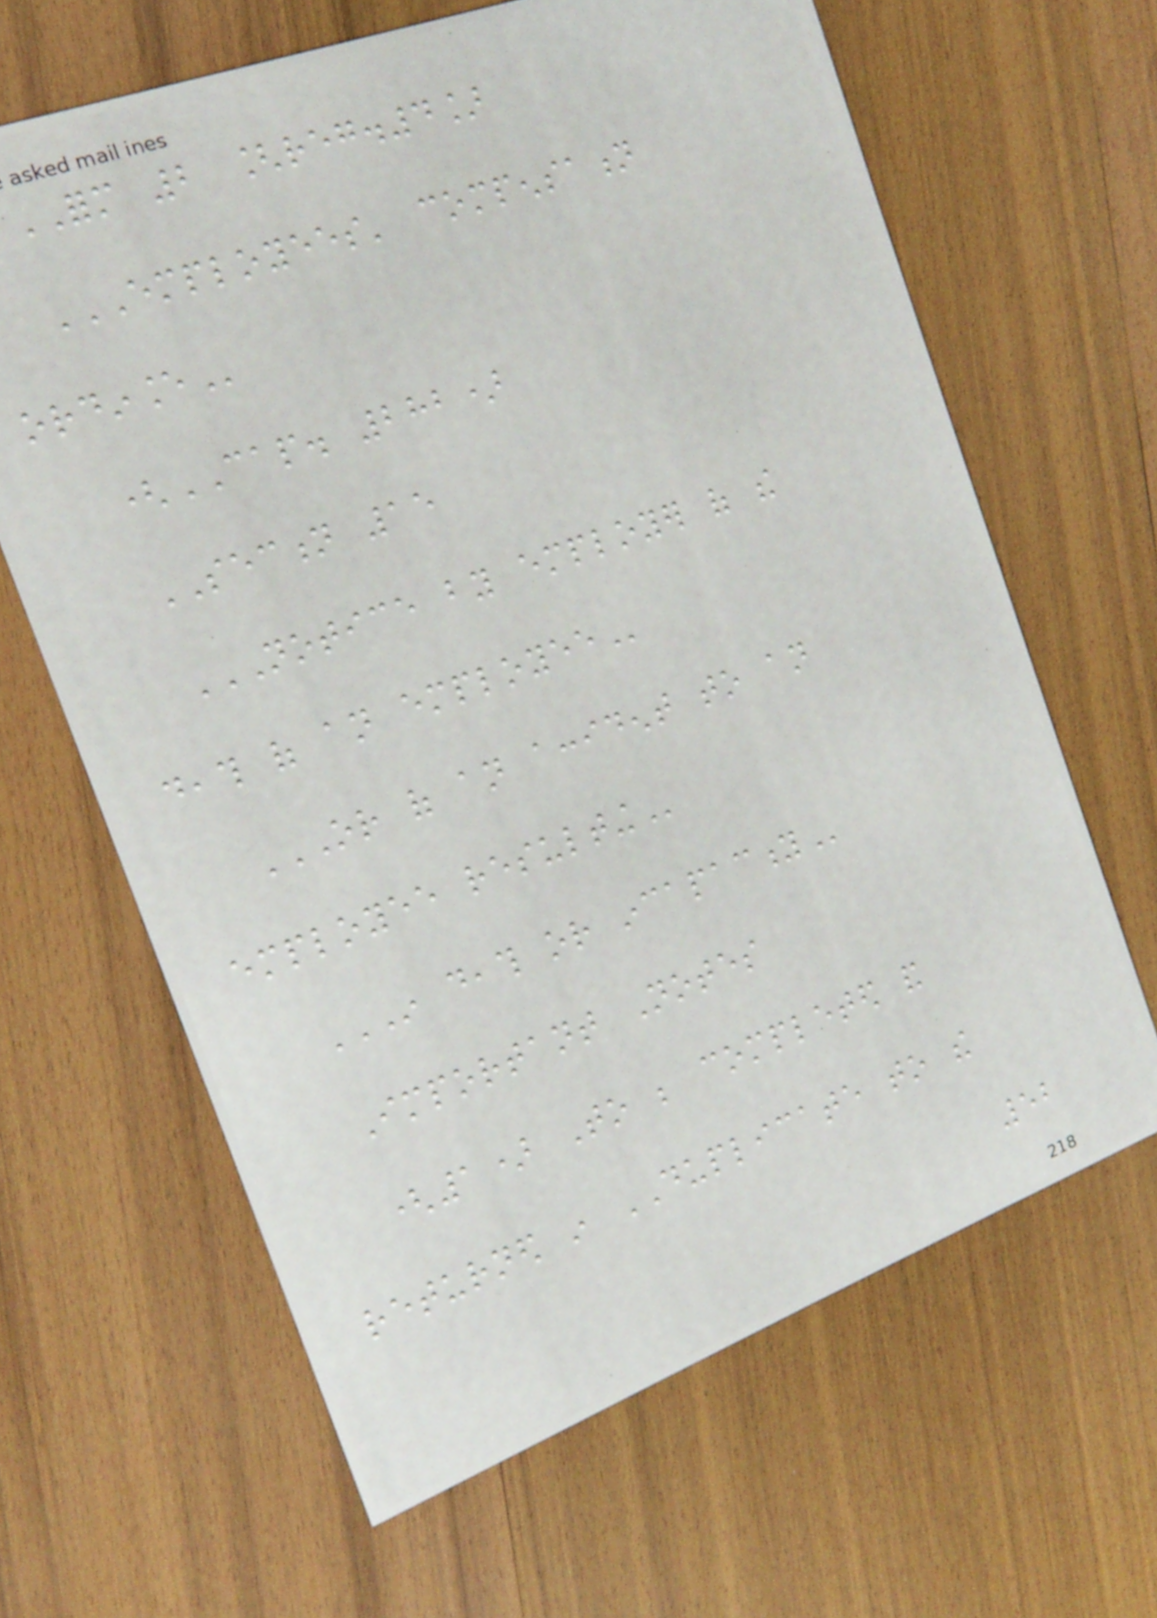FORM 2 [reg.4]
EMPLOYEES' COMPENSATION
ORDINANCE
(CAP. 282)
SECTION 15
NOTICE BY EMPLOYER OF THE
DEATH OF AN EMPLOYEE
OR OF AN ACCIDENT TO AN
EMPLOYEE RESULTING
IN DEATH OR INCAPACITY
Important Notes
(1) To be completed and
returned in DUPLICATE to the
52
